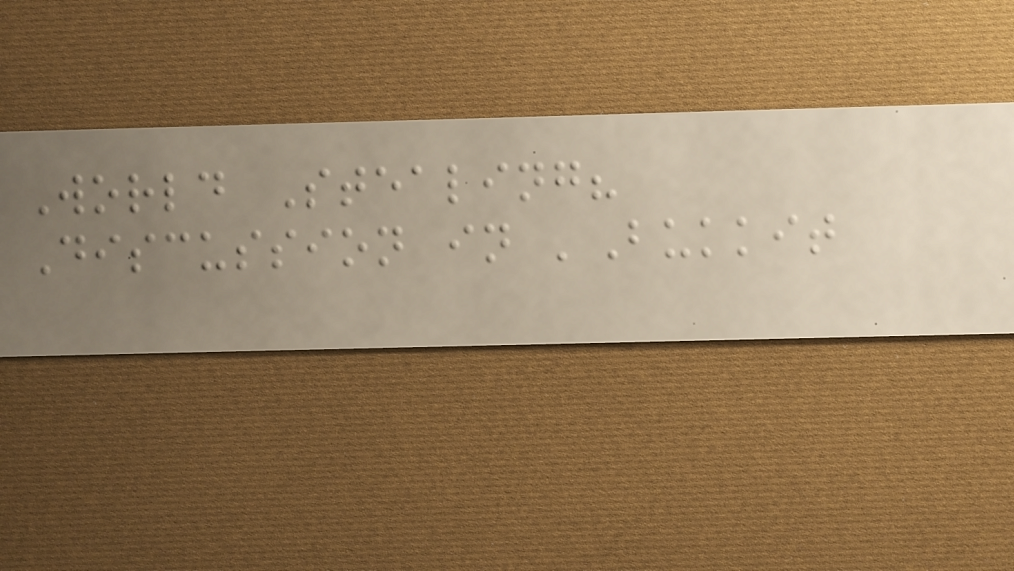World Stealing?
Discussion in 'Bukkit
